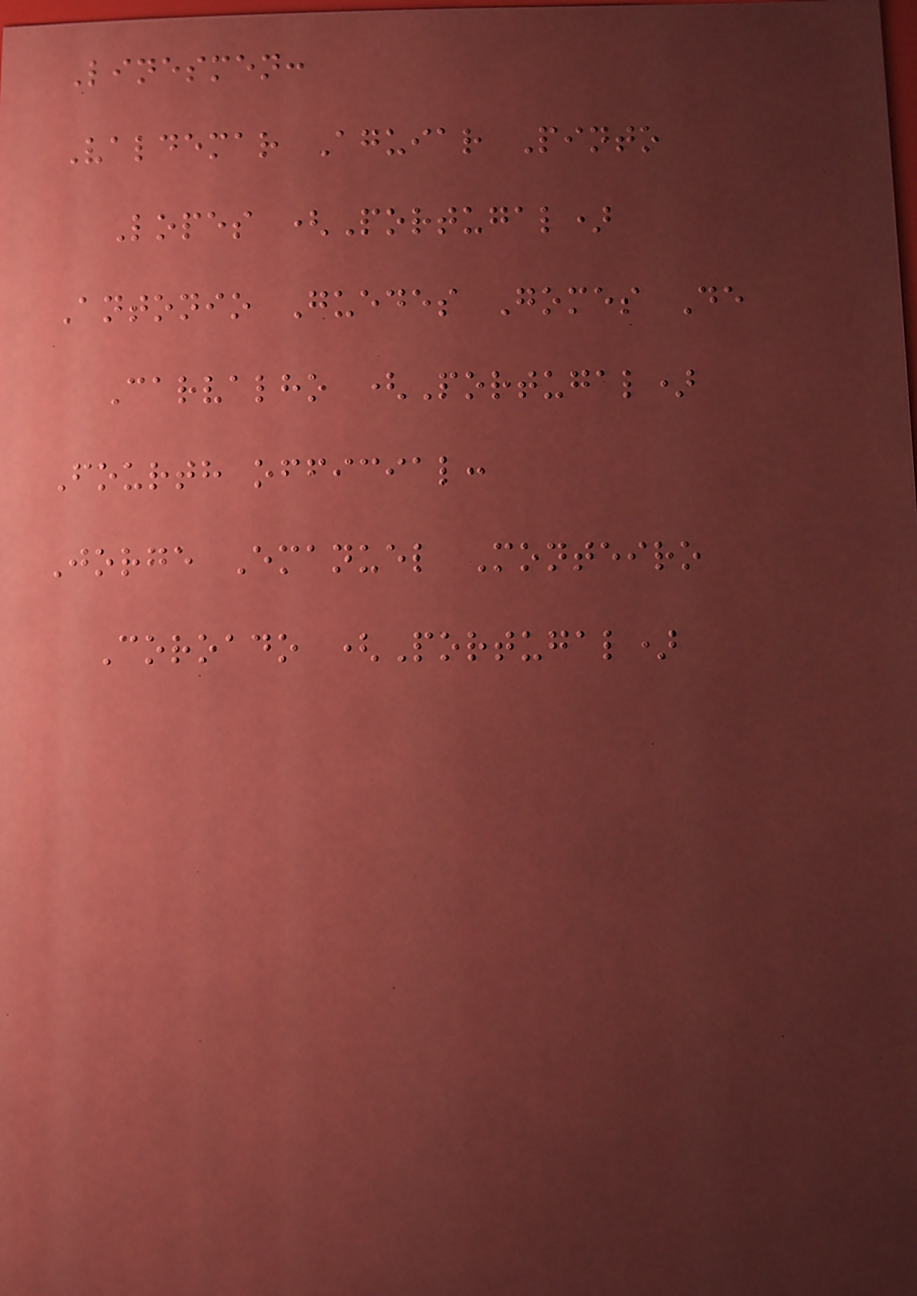Linesmen:
Valdemar Aguiar Pinto
Lopes (Portugal)
Antonio Guedes Gomes De
Carvalho (Portugal)
Fourth official:
Jorge Emanuel Monteiro
Coroado (Portugal)
